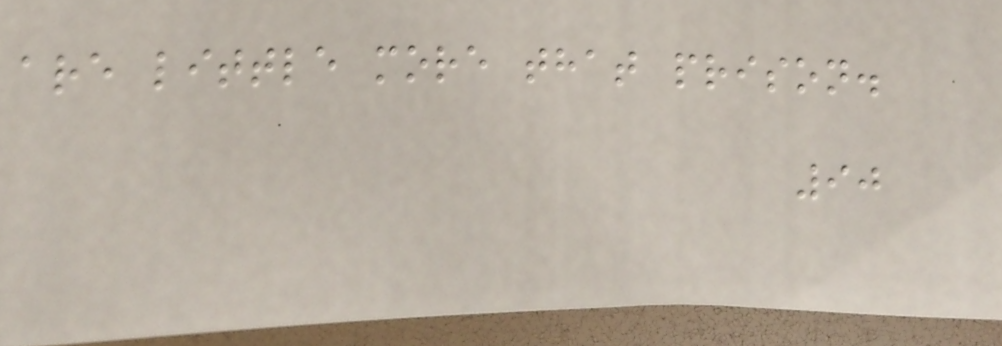are little more that prison.
90
